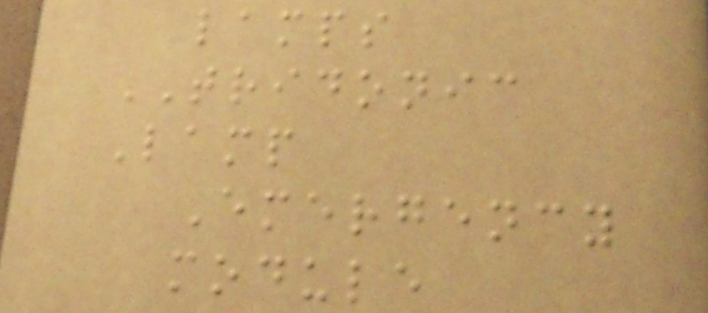lamps
TRIDONIC
Lamp
Emergency
module
